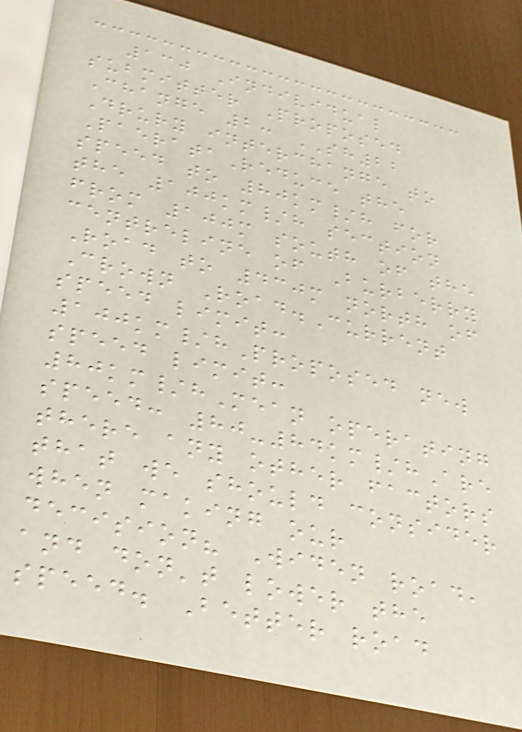130 Individual
submitter Proposed
Change 2: SH22
Drury interchange to
PaerataReduce the
speed to 80km/h for
the 100km/h section
from 100m south of the
centreline of Burberry
Road to 430m north of
Crown Road.Current
speed limit:
100km/hProposed new
speed limit:
80km/hMean operating
speed: 80-84km/hAre
there any other factors
that we should consider
when making our
decision? Widen road,
and don't lower the
speed. Better road
